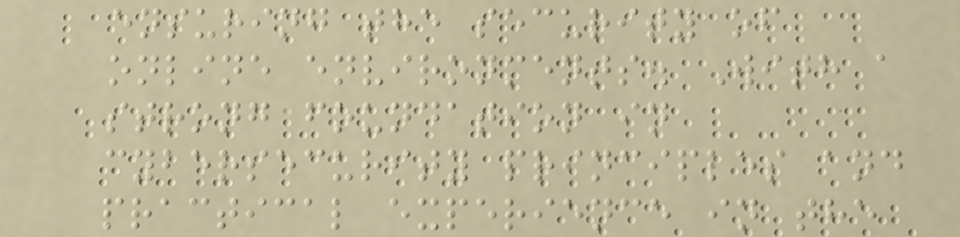ensuring the security of
online environments. With a
strong foundation in
cybersecurity principles and
practical experience in the
